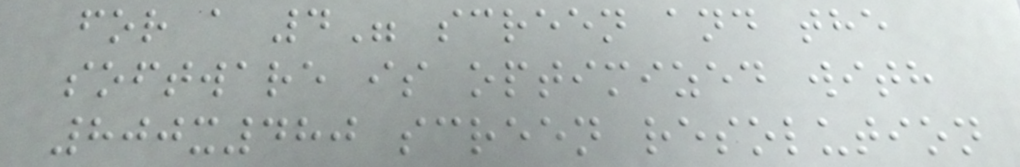for a 4" screen and the
software is optimized with
800x480 screen resolution
